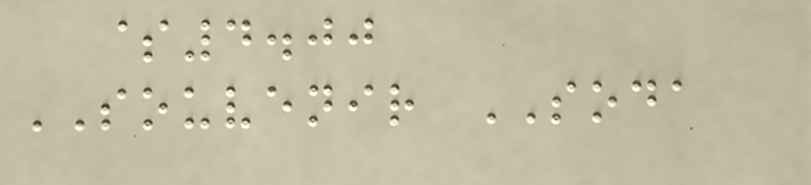$4.00
SOUVENIR SODA
